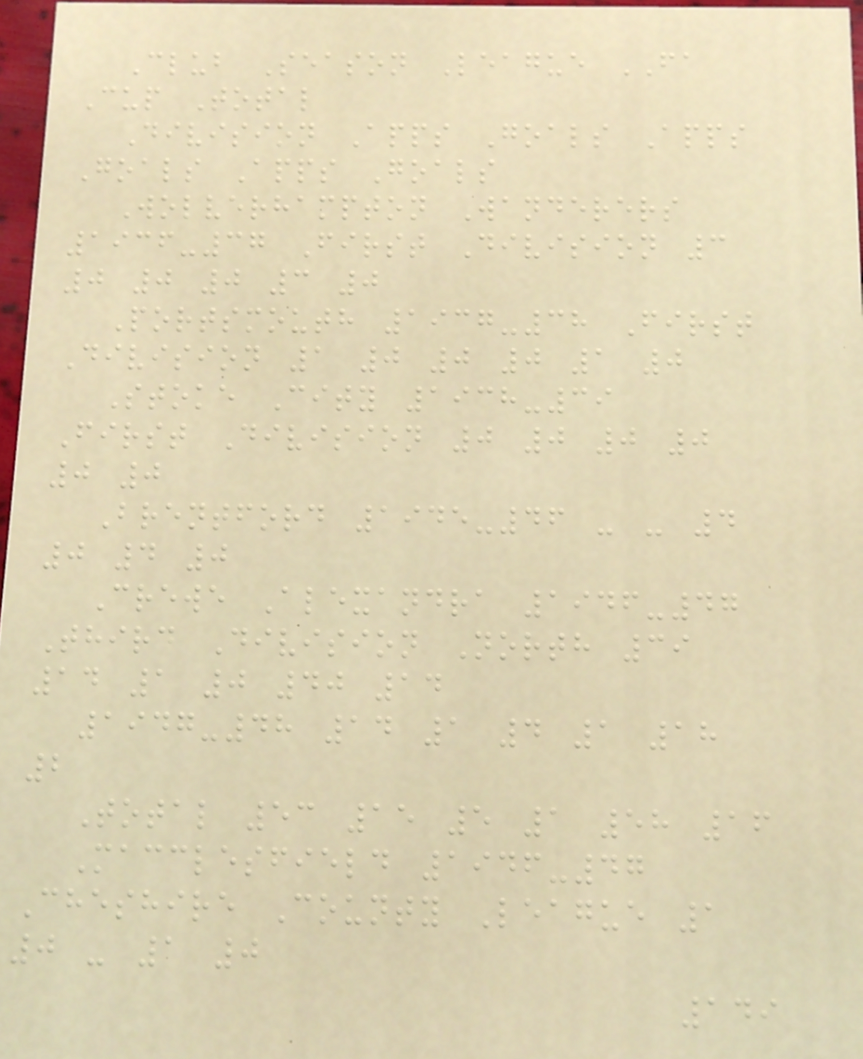Club Season League FA
Cup Total
Division Apps Goals Apps
Goals Apps Goals
Wolverhampton Wanderers
1936-37 First Division 3
0 0 0 3 0
Portsmouth 1937-38 First
Division 1 0 0 0 1 0
Stoke City 1938-39
First Division 0 0 0 0
0 0
Brentford 1945-46 - - 4
0 4 0
Crewe Alexandra 1946-47
Third Division North 39
14 1 0 40 14
1947-48 14 1 4 1 18
2
Total 53 15 5 1 58 16
Macclesfield 1946-47
Cheshire County League 1
0 - 1 0
149
